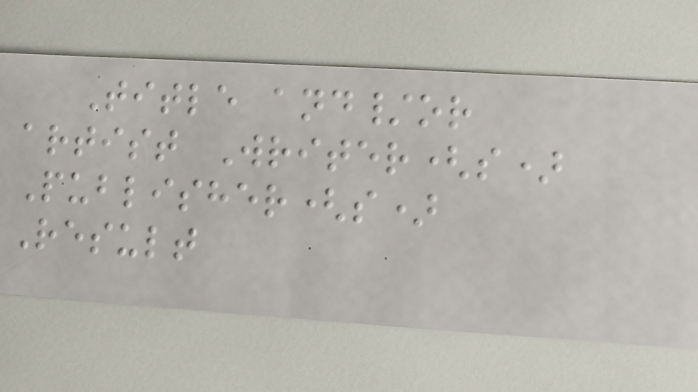Title and/or
artist Writer(s)
Publisher(s)
Result
